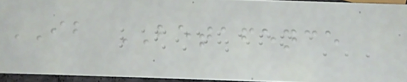IB BETAFENCE
